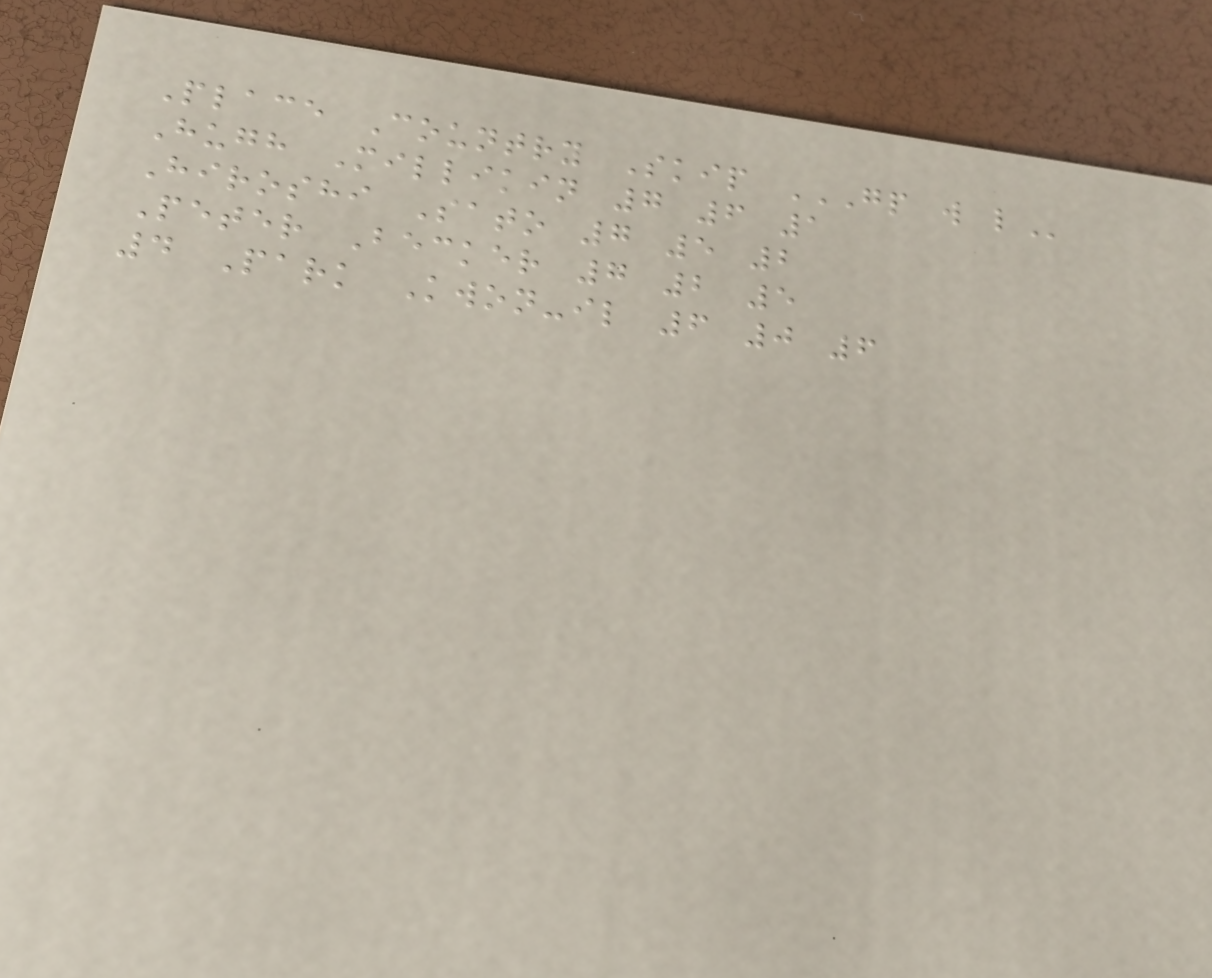Place Country Skip GP W L
Hugh Millikin 7 6 1
Hiroshi Sato 7 5 2
Peter Becker 7 2 5
4 Park Kwon-il 6 0 6
